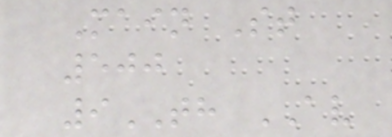Main St
500
9TH AV
